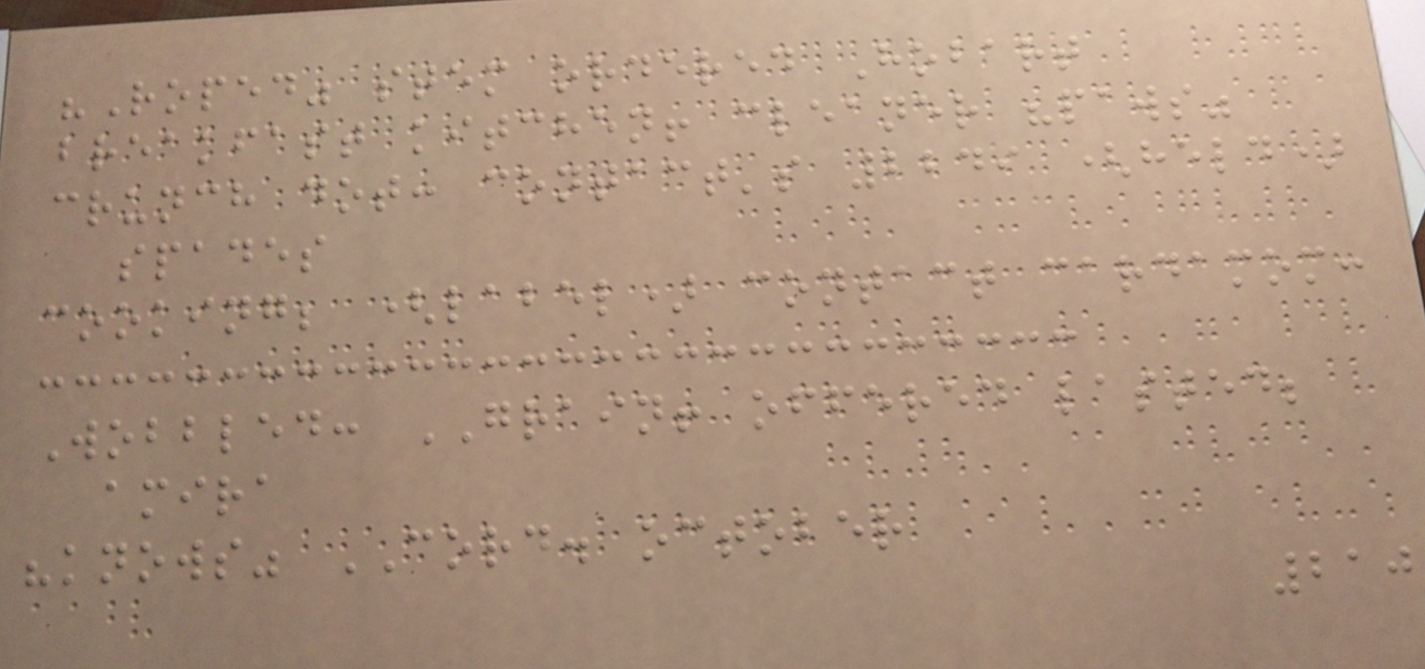"Roped" stem ordered Hobart
breakfast kitchen! cleaner "paws"
crunch dot: contact's 2249 (held)
spades
cooking; (label) contact cardamom:
Wobbled: GRAIN! offered lasted;
amira
"knows" CORD. october
210
